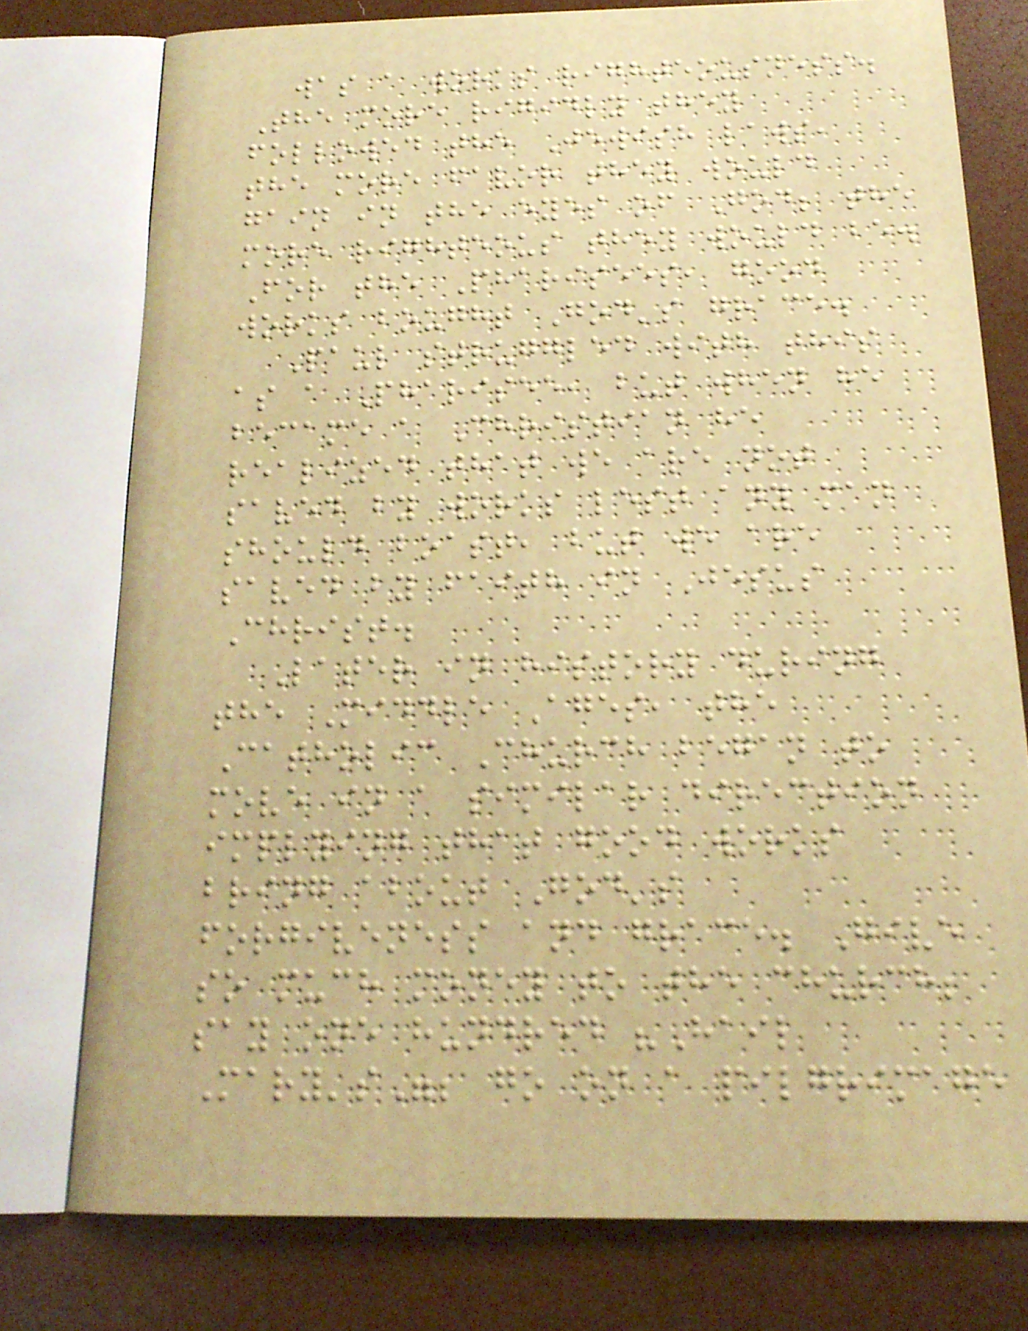was a works righteousness.
The more rigidly they
followed the Jewish laws,
the more favor they would
gain in the eyes of God; the
more righteous they would be.
For the Pharisees, good
works bought God's grace.
Paul struggled with this
as a Pharisee, but when he
became a Christian he
realized that we are not
saved by works lest any man
should boast, but we are
saved by faith in Jesus
Christ.
Later in history during
the Middle Ages, the
Catholic Church began to
move in a similar direction
implying that good works
bring about God's
forgiveness and grace. Give
so much money to the church;
say one hundred "Hail
Mary's"; go on a pilgrimage
